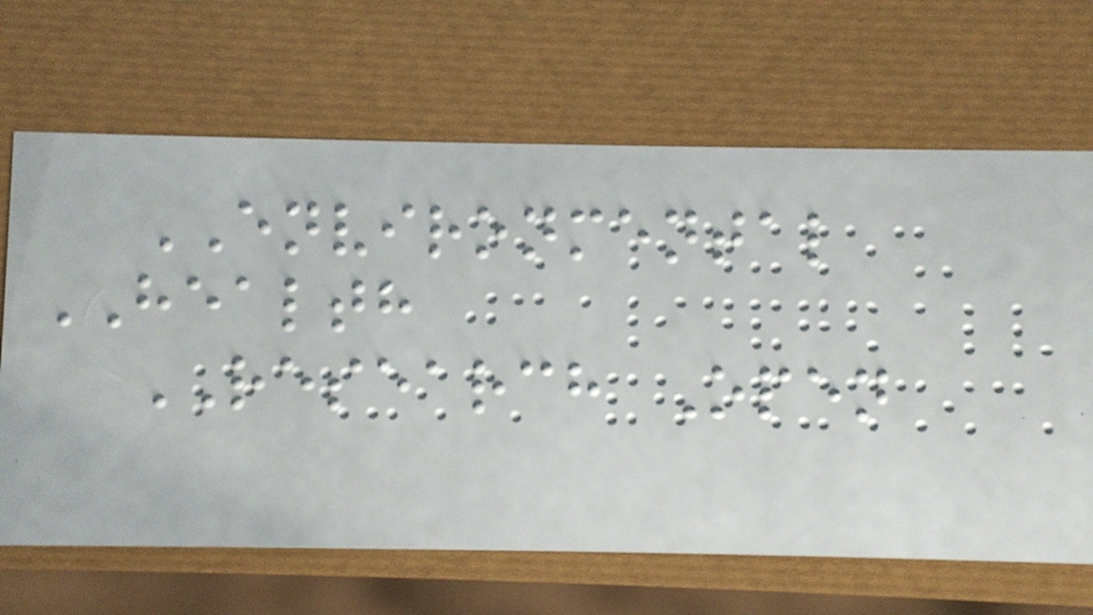ENVIRONMENTAL
HEALTH
RESEARCH Open
